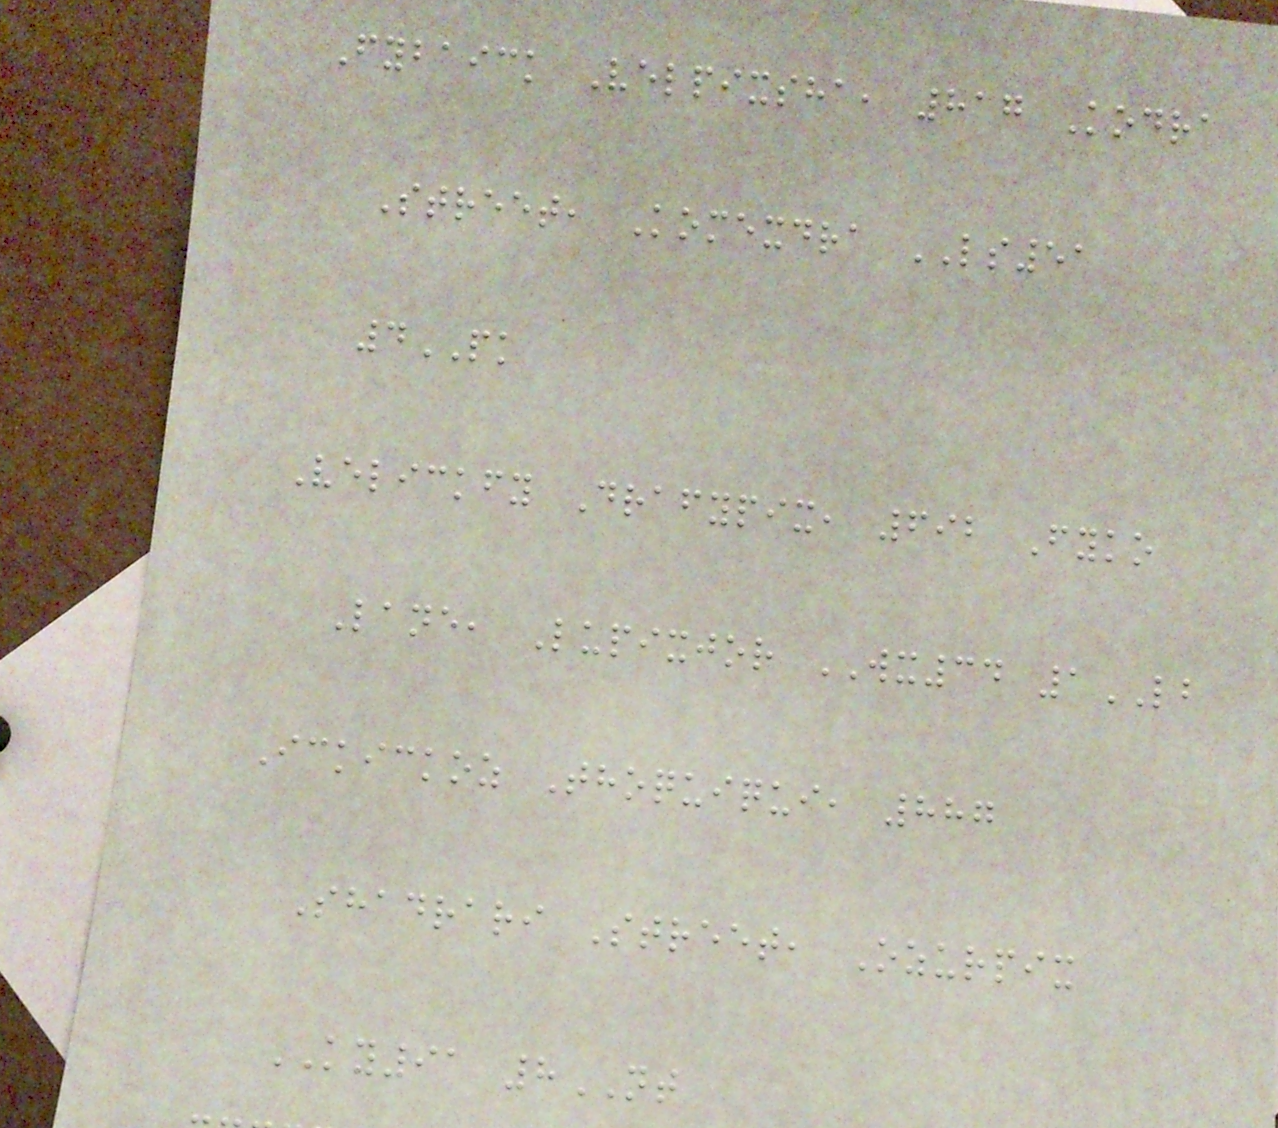Fybaick Velpixsha, 817 Kodra
Street, Komexdra LS51
4PK
Velickfy Drafypix, 692 Fyko
Lane, Lupixjor WX34 1LB
Ickickoz Thoquiqui, 887
Shadrari Street, Ozurpix
KY91 8NT
